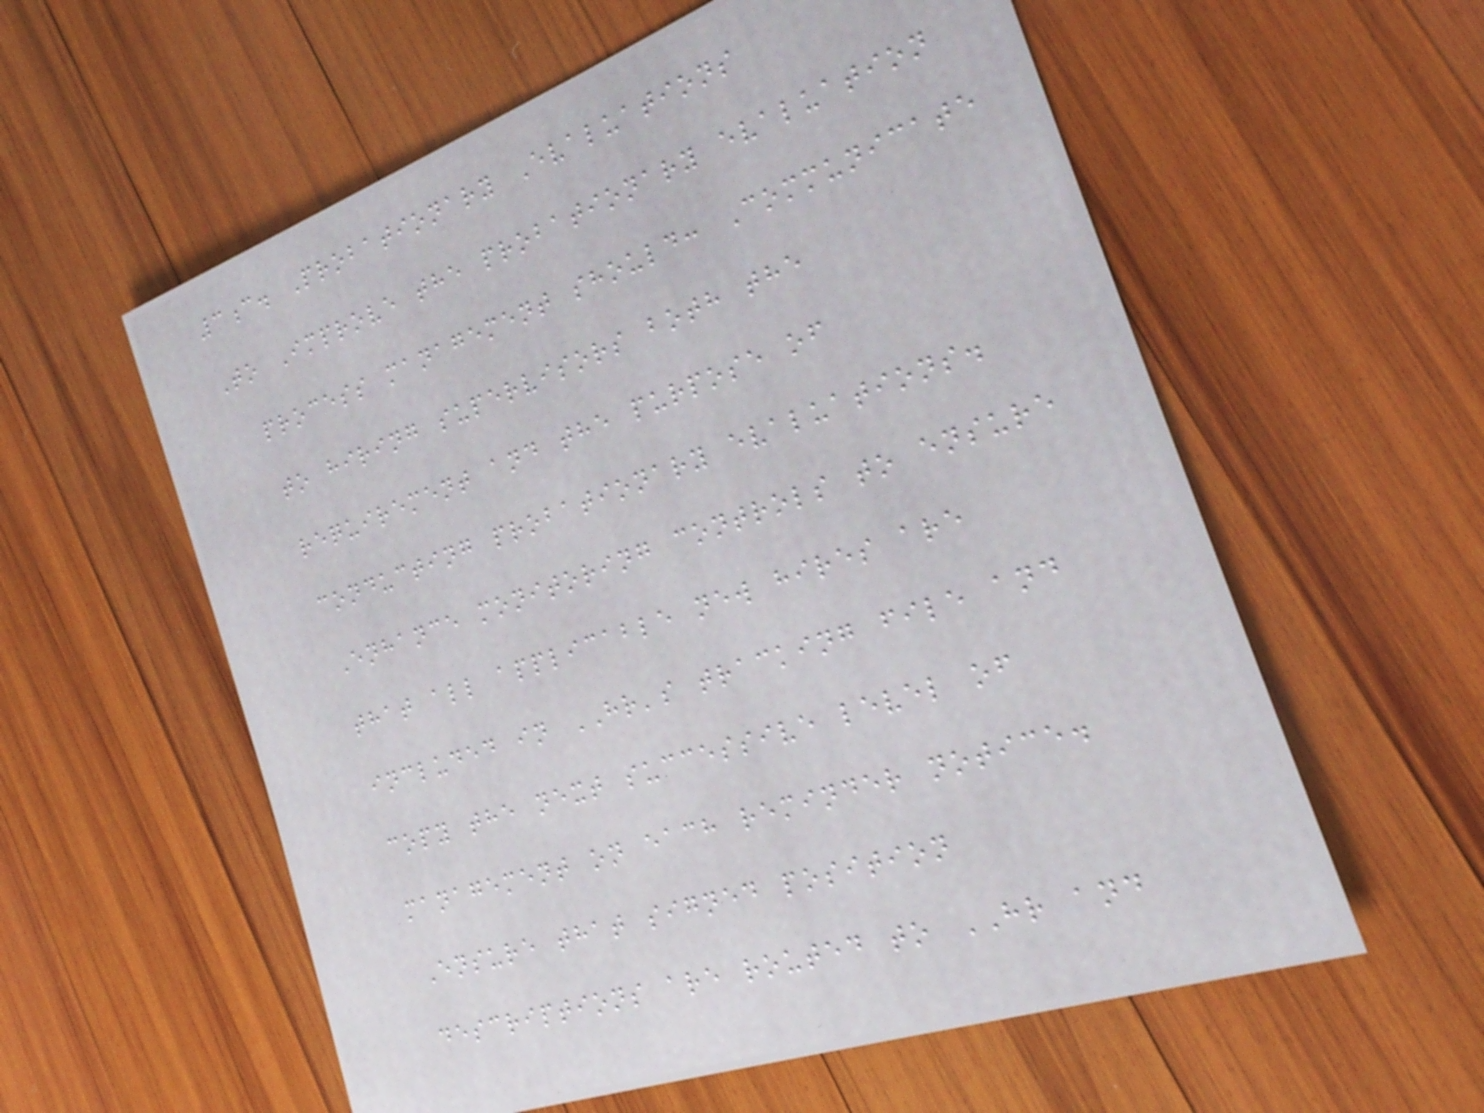3c. Probationary Evaluations
To Improve the probationary evaluation
process management should: Communicate
to hiring supervisors both the
requirement and the purpose of
conducting probationary evaluations.
Enhance monitoring controls to ensure
that all applicable new hires are
included in HR's tracking file and
copy the next successive level of
management on each reminder notice.
Ensure that signed position
descriptions are routed to HR and
